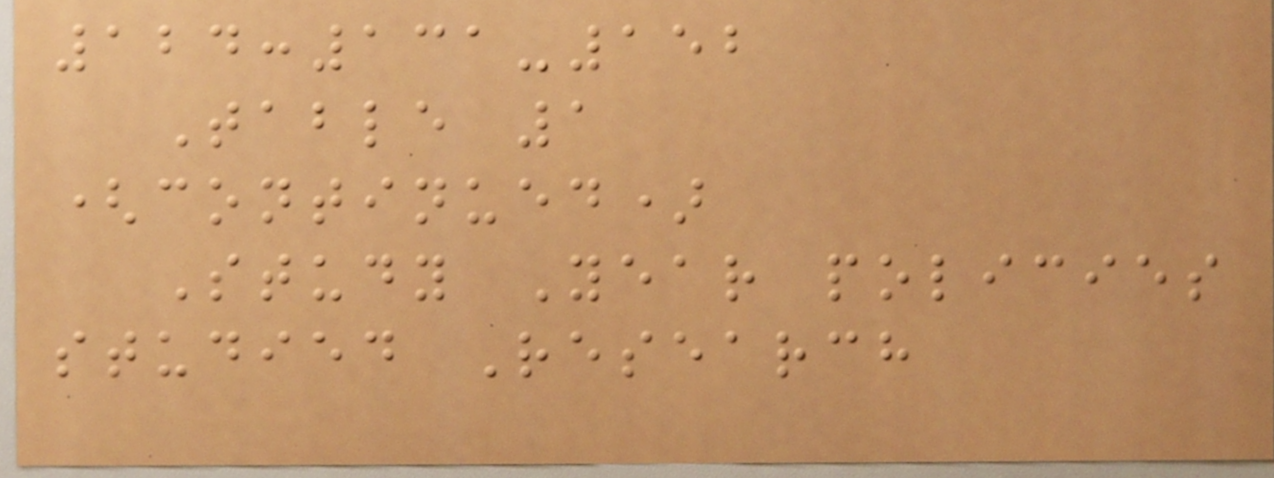124:131-152
Table 1
(continued)
Study Year policies
studied Research
